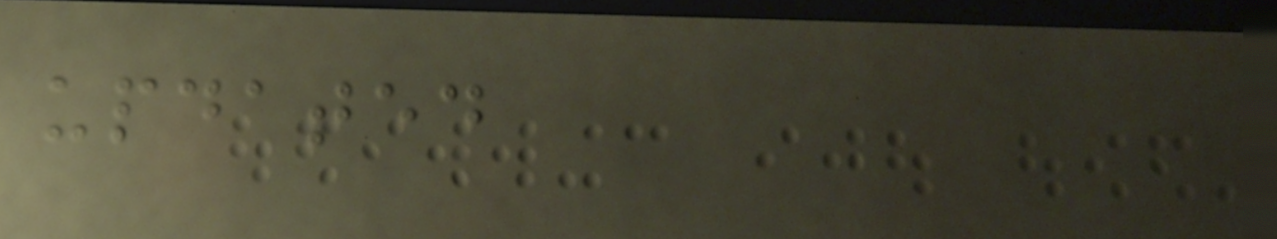updated
